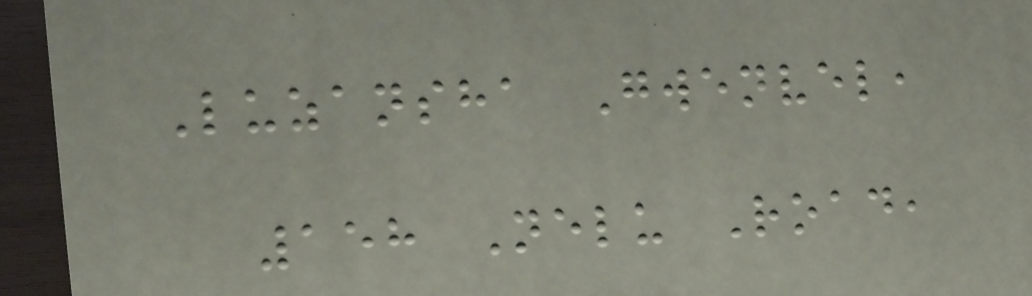Luzansha Gwenvel,
158 Nelu Road,
